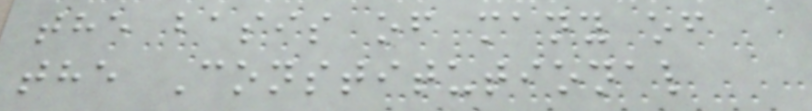the basis of many of
the Constitutional
